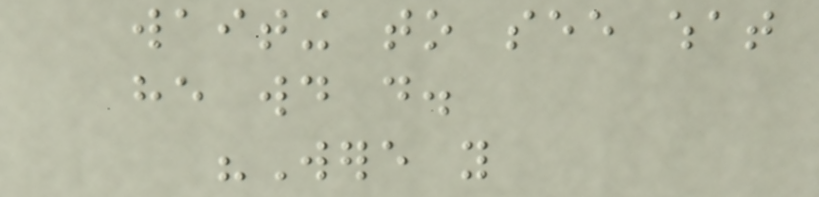waiting to see what
he would do.
"Were you
